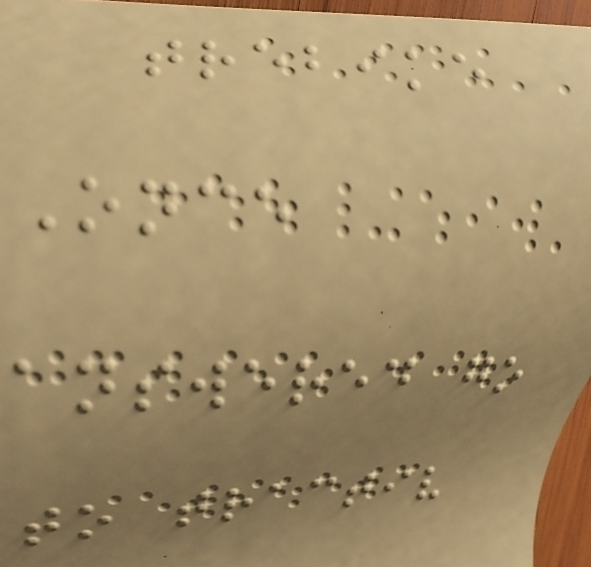trebike
Once
answered go
to tractiv
